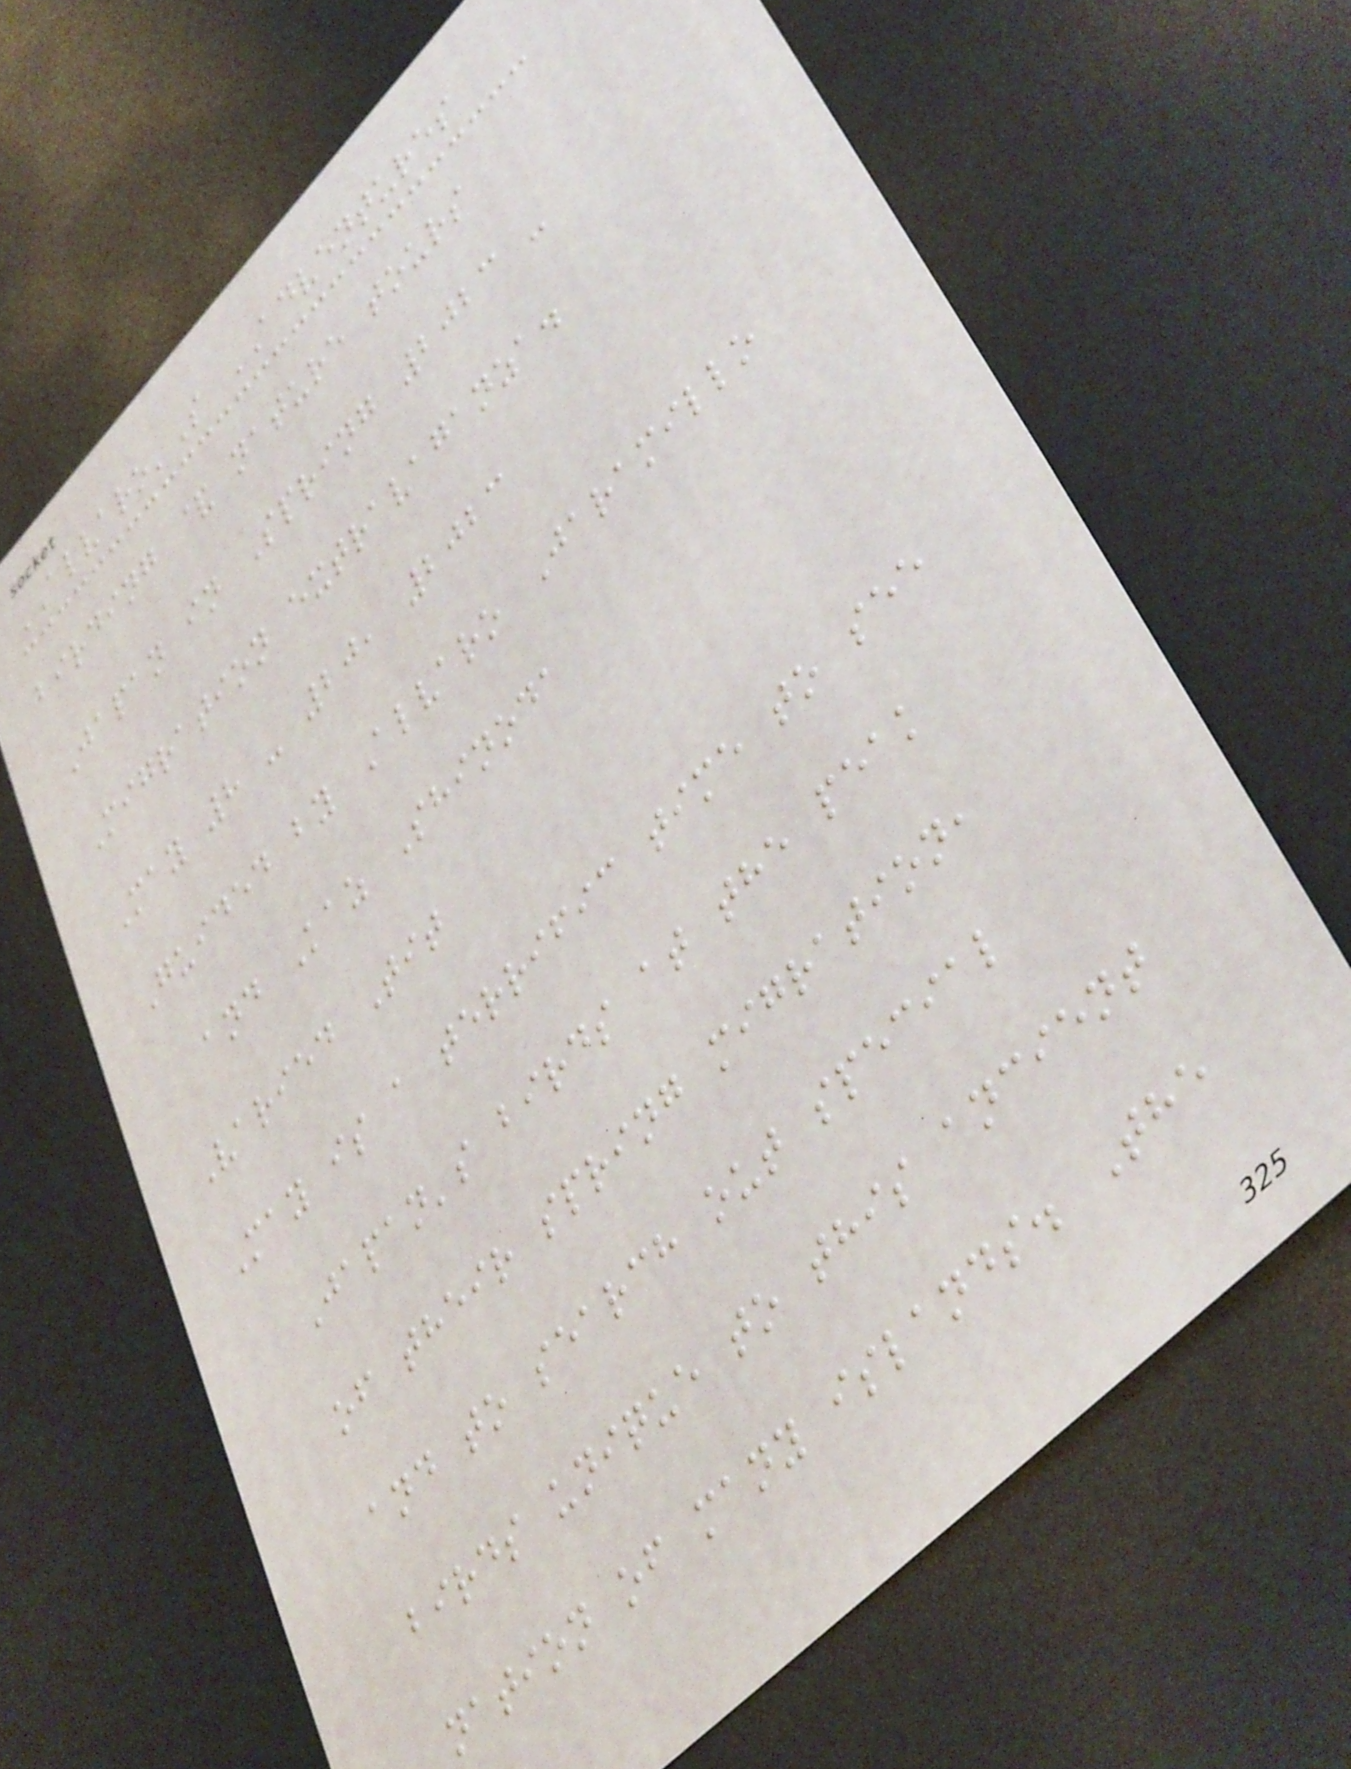ALVARO'S ADVENTURES
birding & nature tours
Japan in Spring 2023 -
Migration extravaganza.
May 8 - 20, 2023
Guided by Alvaro Jaramillo
and Kaz Shinoda
Varied Tit
May is a terrific time to see
Japan's birds at the peak
of their spring migration,
and to search out special
birds unique to this ancient
nation of many islands. The
